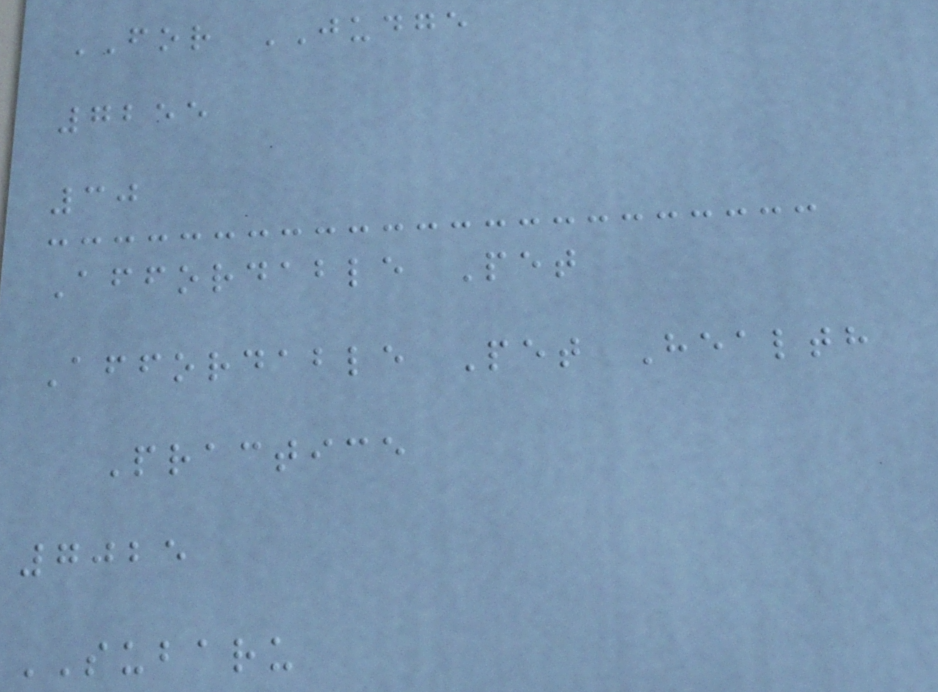FOR JUDGE
7255
30
Affordable Pet
Affordable Pet Health
Practice
7025
SUBARU
